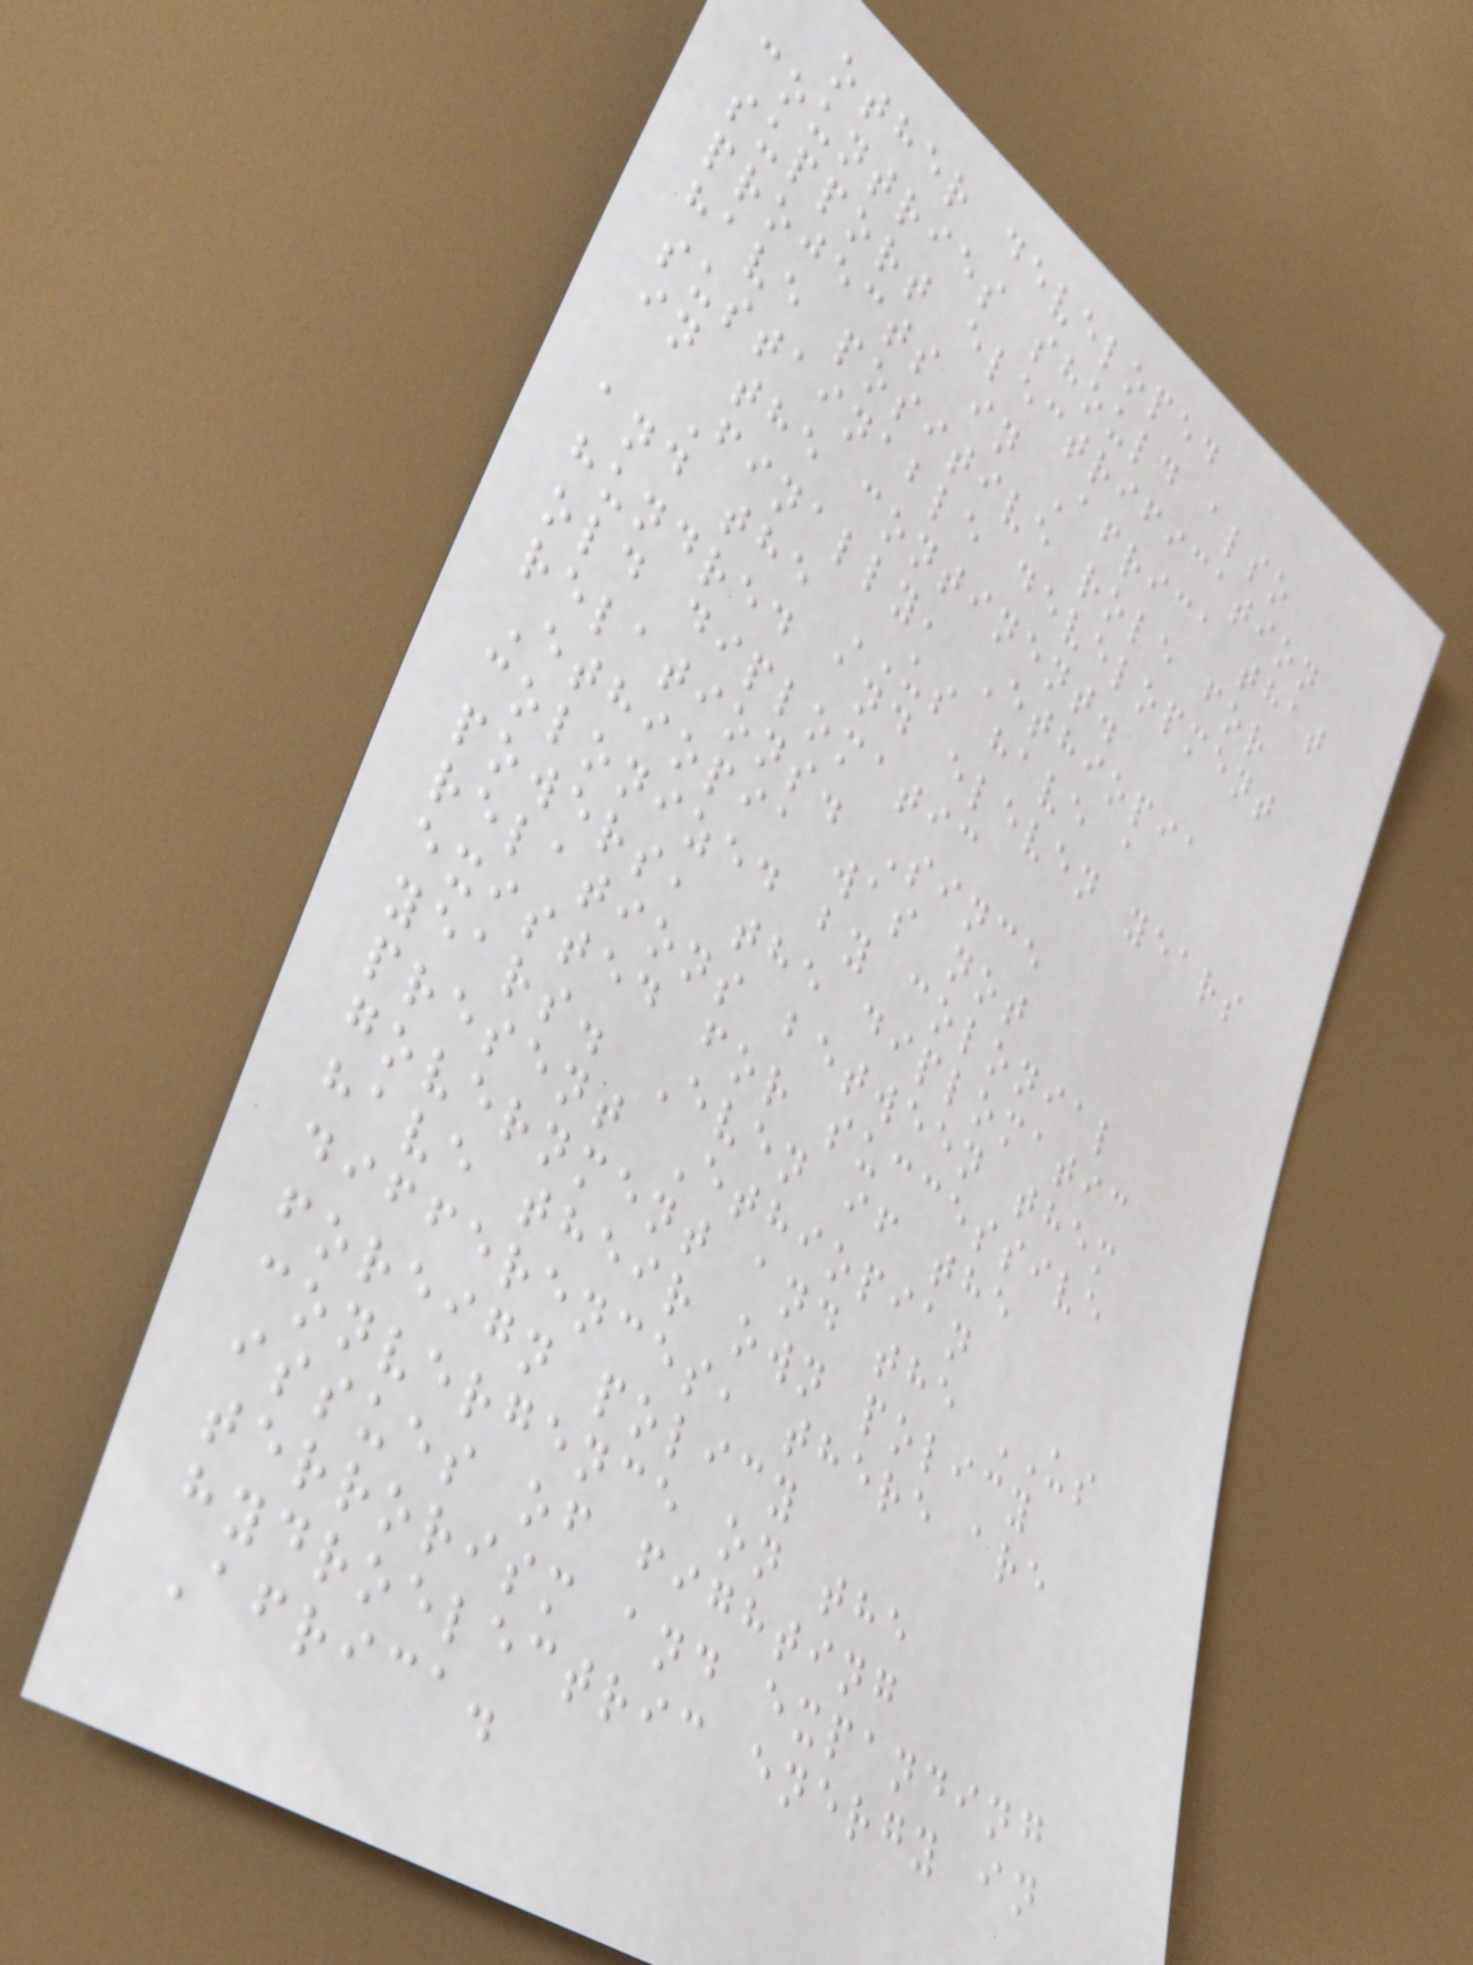other developed
countries should also
support electrification
projects in Africa that
have positive role for
sustainable development
in the continent.
Finally, Ethiopia
and the US have a
hundred and eleven years
old diplomatic
relations. Since
Ethiopia was not
colonized by colonial
powers, the diplomatic
relations between them
existed for successive
years. Even if the
present Ethiopian
government and the US
have their own policy
differences, there are
foreign policy
convergence on the
issues of fighting
terrorism and expanding
hydroelectric energy in
Africa.
